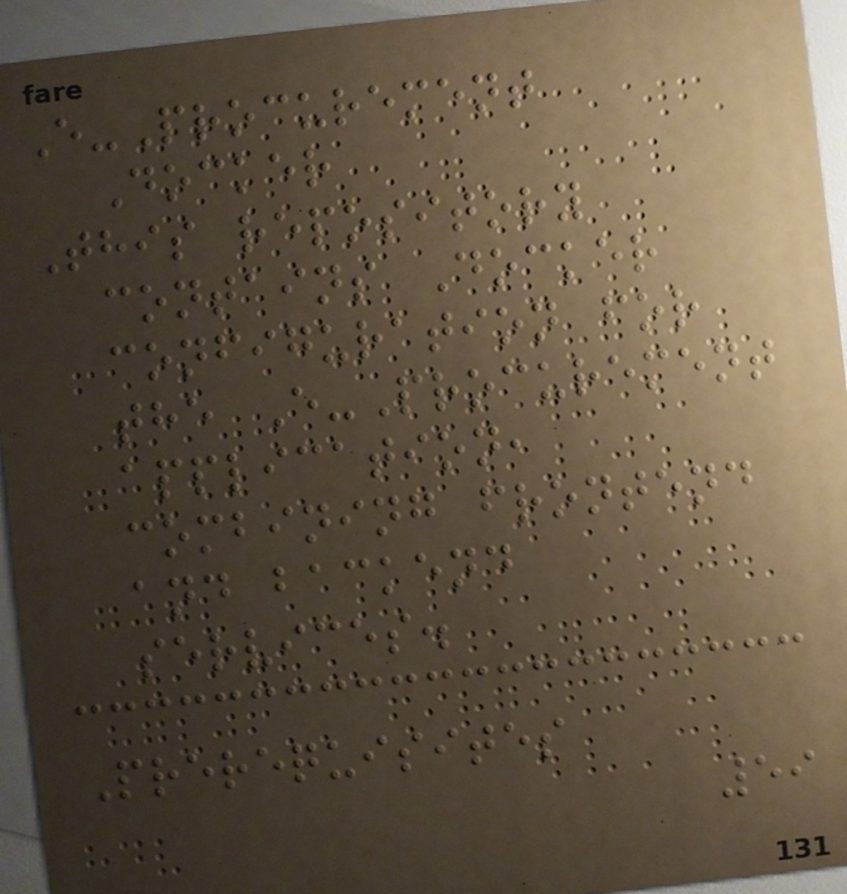E-Procurement
Docker
This repository
contains Docker
configuration for
the E-Procurement
application,
combining frontend
and backend
services.
Prerequisites
59
